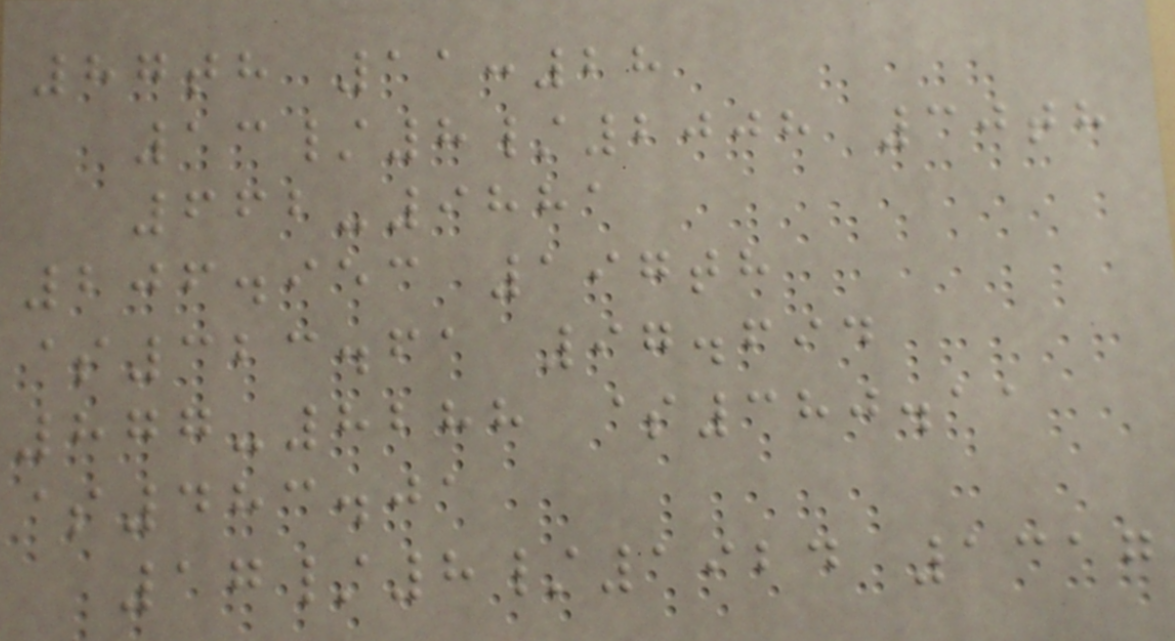87th 11:28
13/8/2008 30th
662-9881
206.953 197th
$323.61 97.694
877-8288 $380.11
$483.01
17/8/1924 1317
